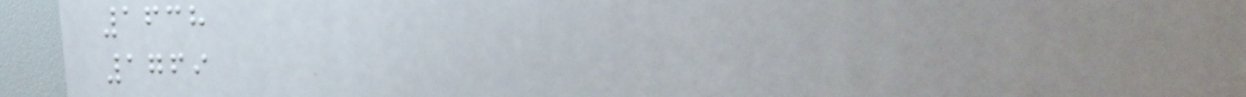1638
1769
